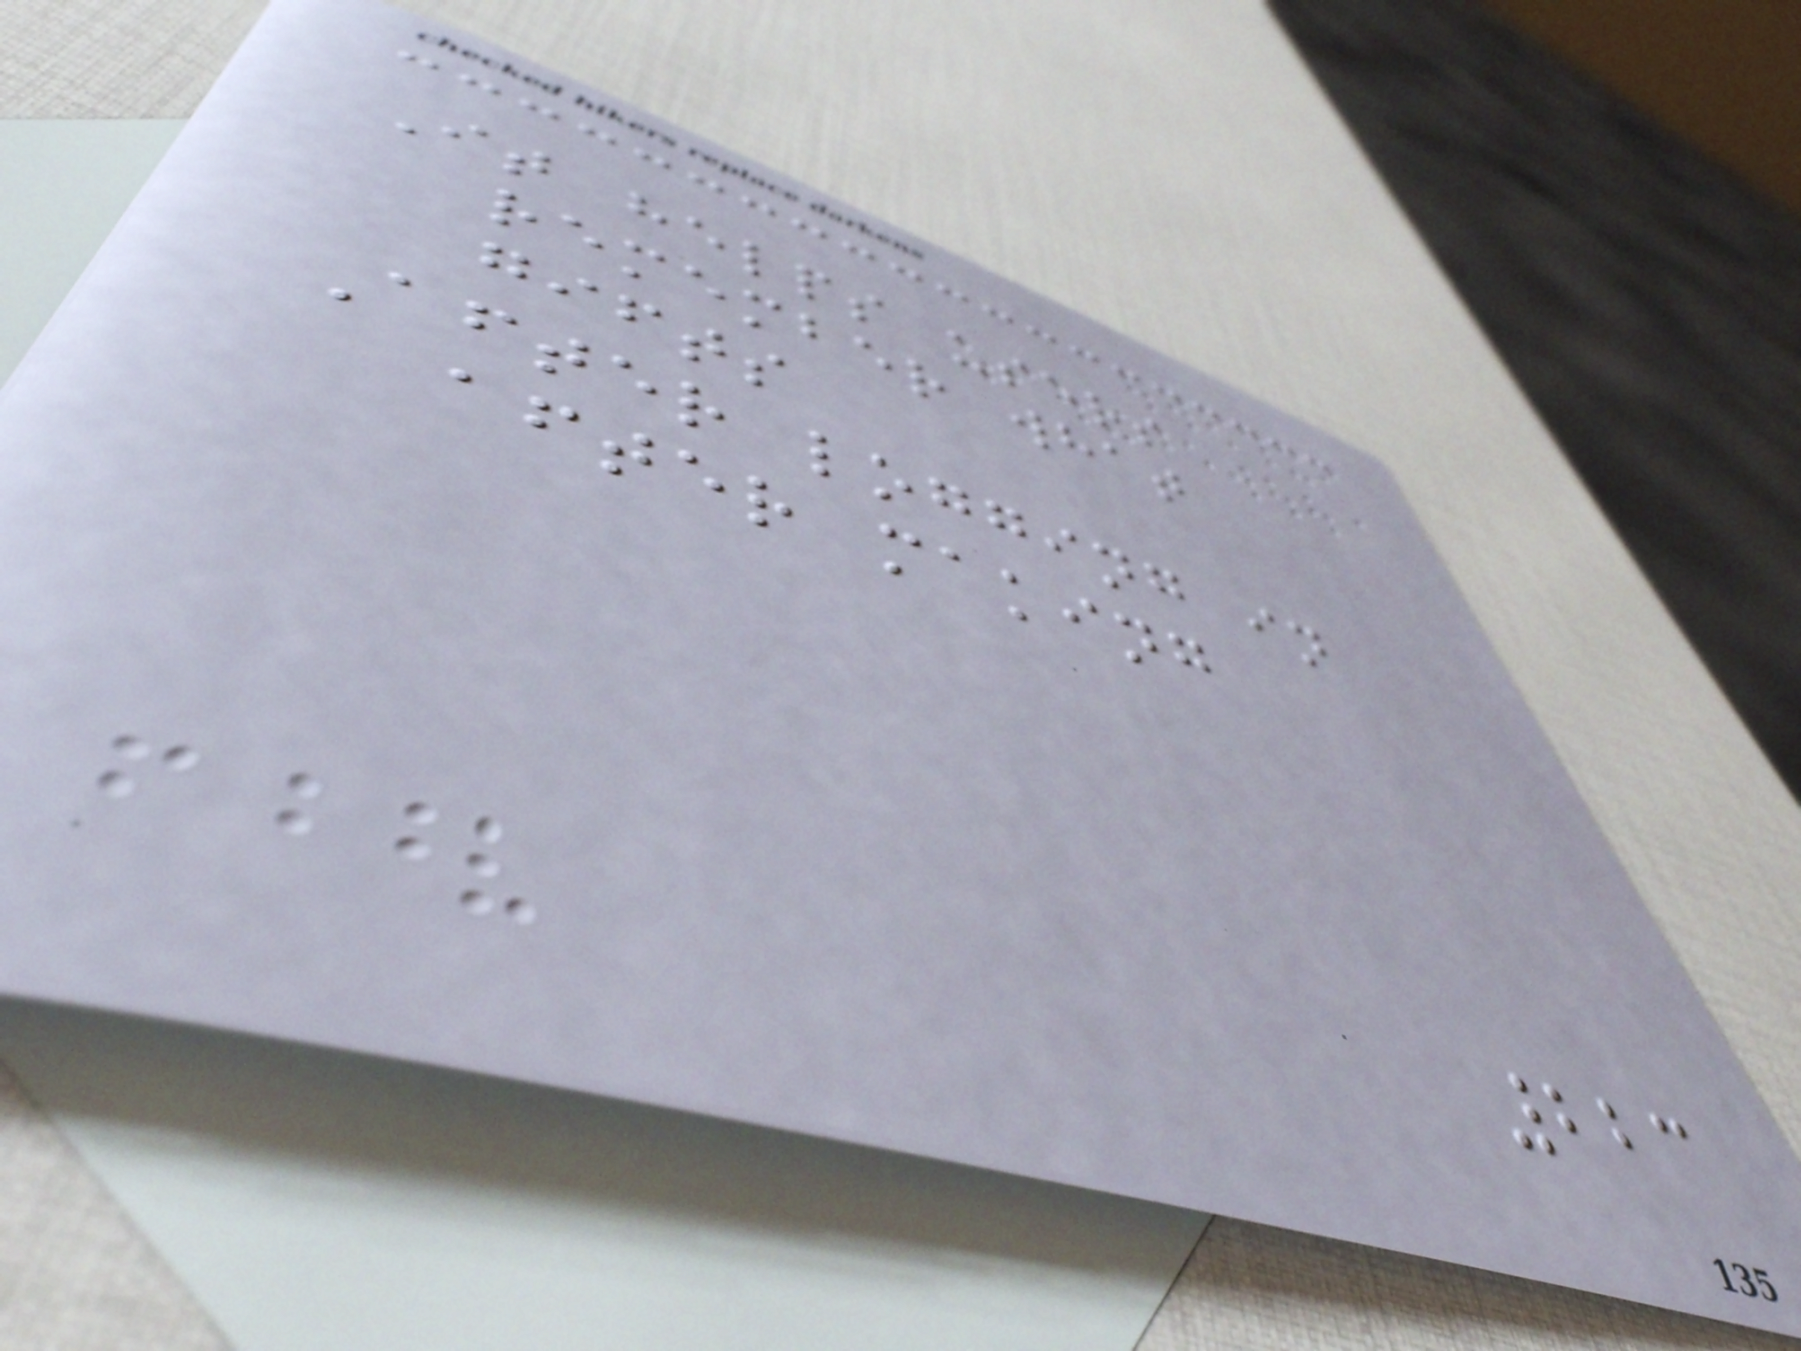It helps users
remember what
gifts
After logging in
after making
223
